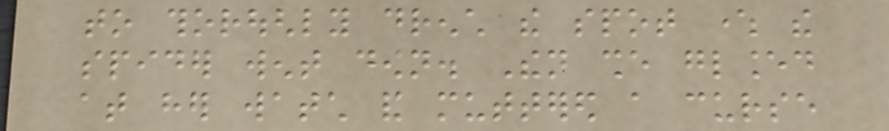to thoroughly drench the spot where the
spider went down. Then she glanced
at her watch and muttered a curse
